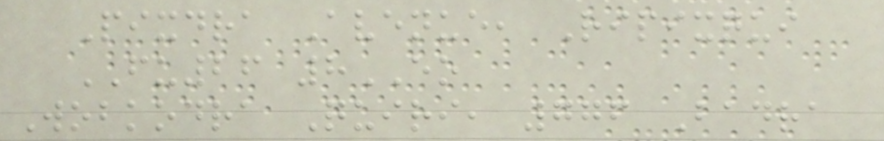Pixdra Avenue, Ripixqui
FU26 8EO
Wobkodra Quiri, 776 Badra
